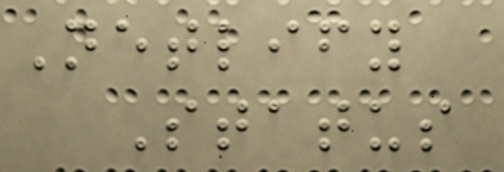Netlify
Status
